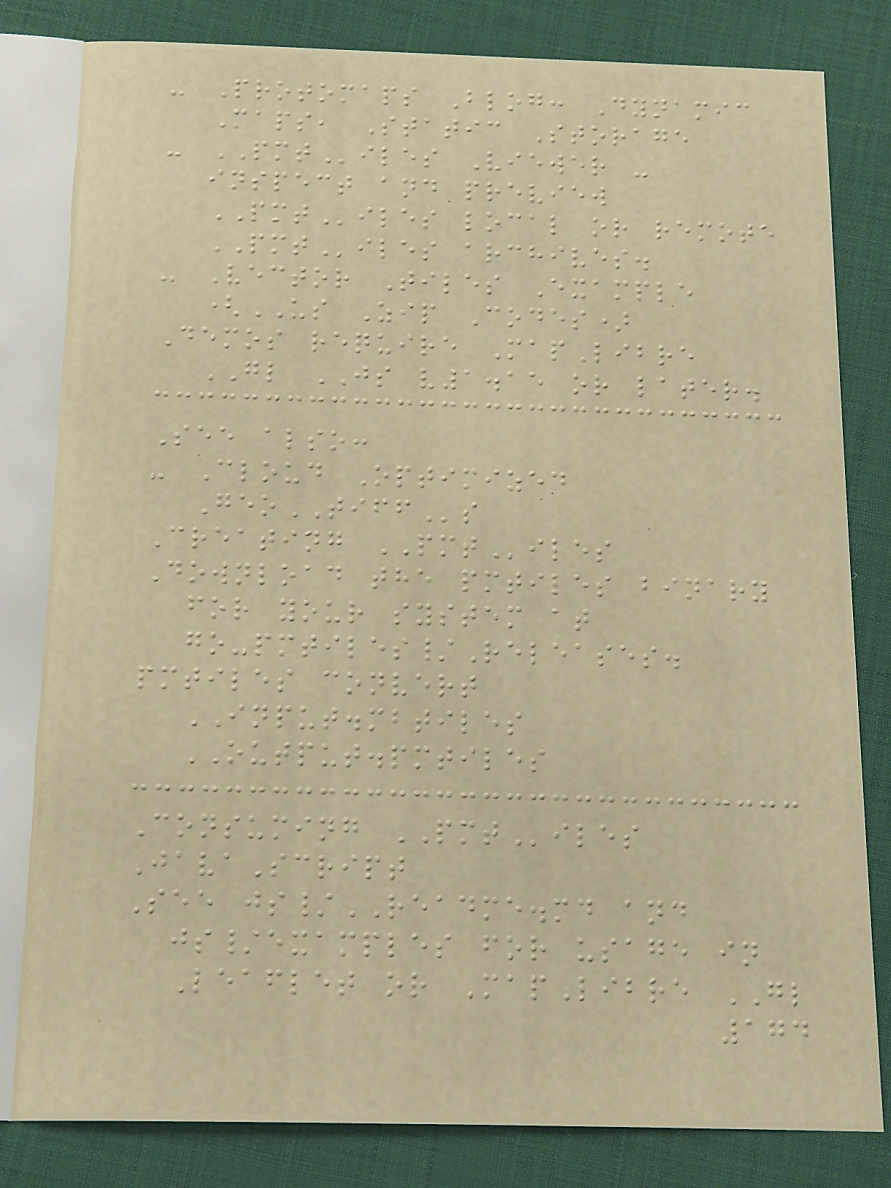- Protomaps Blog: Dynamic
Maps, Static Storage
- PMTiles Viewer -
inspect and preview
PMTiles local or remote
PMTiles archives.
- Vector Tiles Example
(US Zip Codes)
Demos require MapLibre
GL JS v1.15 or later.
See also:
- Cloud Optimized
GeoTIFFs
Creating PMTiles
Download the pmtiles binary
for your system at
go-pmtiles/Releases.
pmtiles convert
INPUT.mbtiles
OUTPUT.pmtiles
Consuming PMTiles
JavaScript
See js/README.md and
js/examples for usage in
Leaflet or MapLibre GL
174
